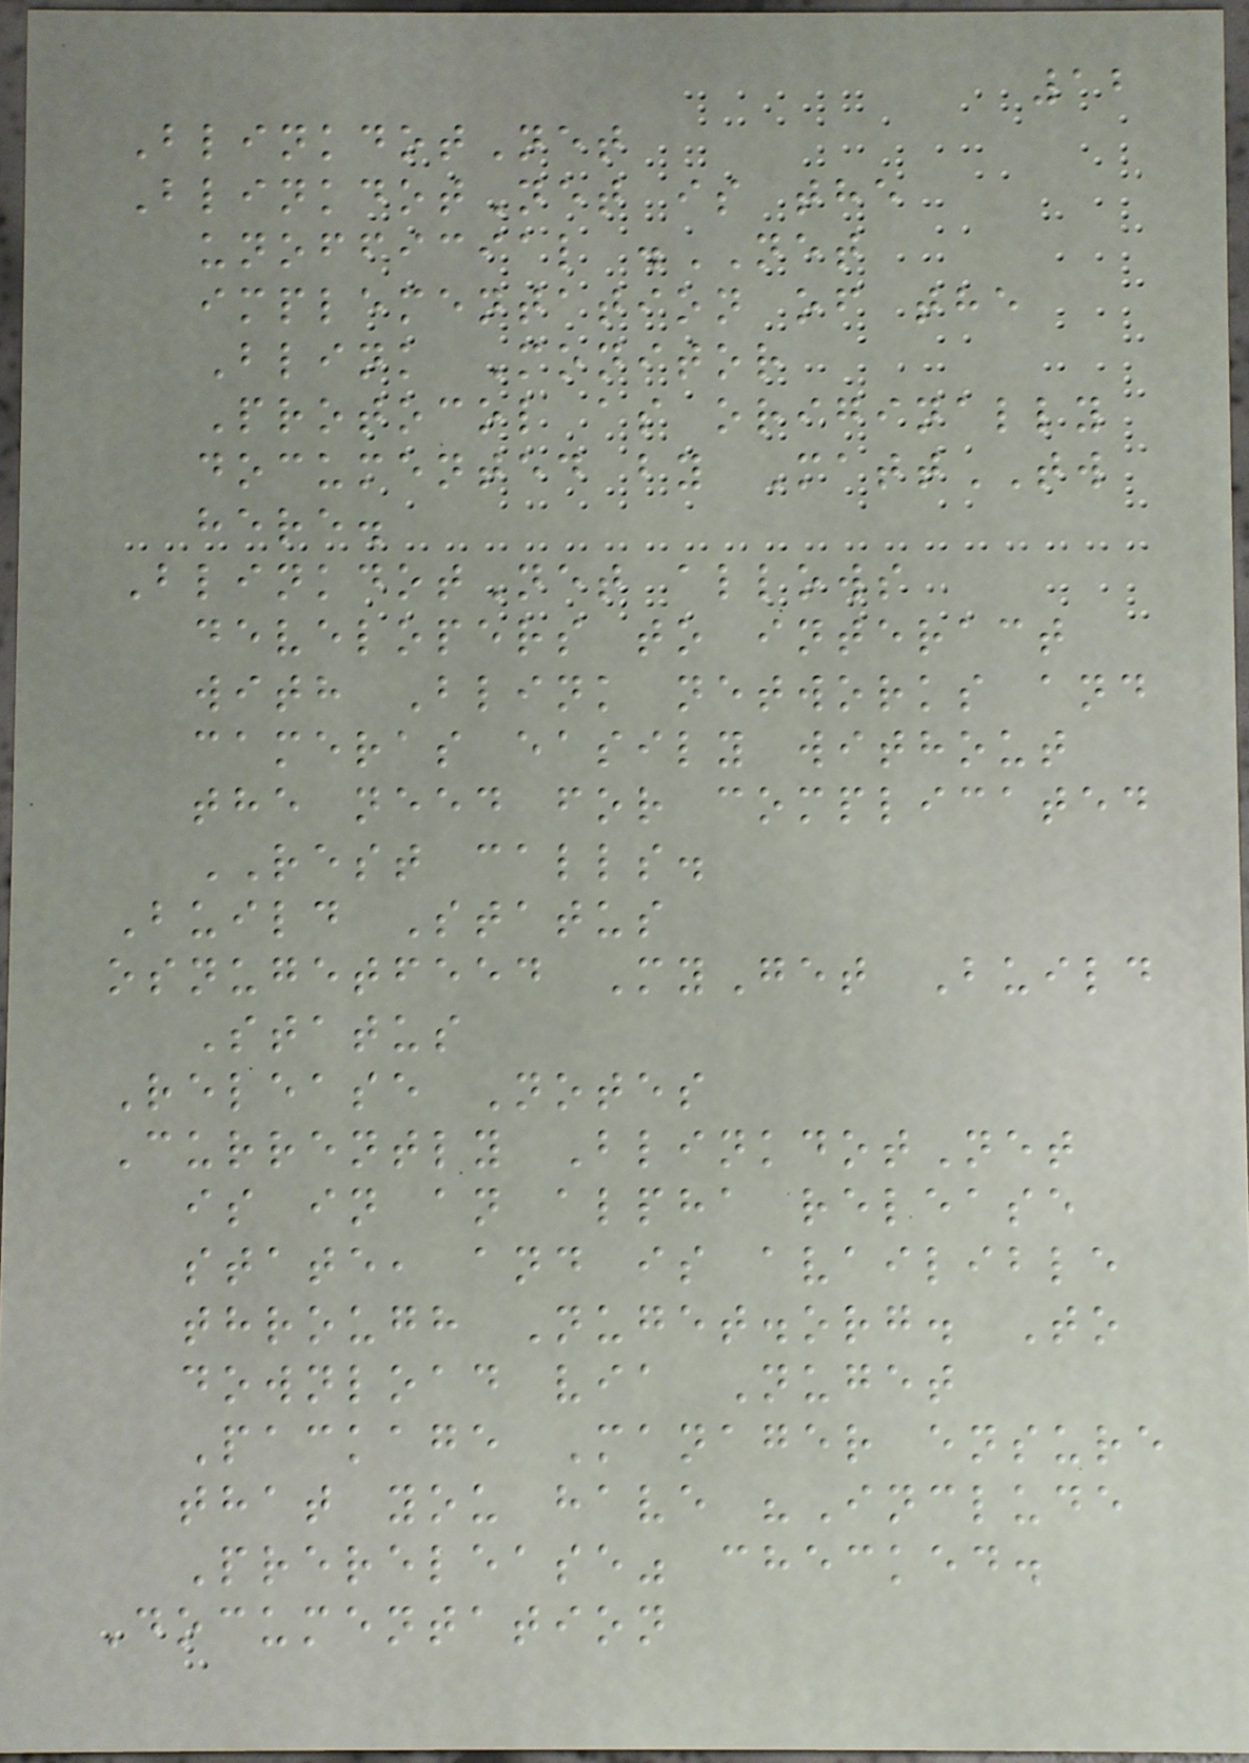12
BlinkdotNet
BlinkdotNet is the
unofficial .NET
implementation of the
Blink Monitor
Protocol as originally
documented by MattTW
here.
BlinkdotNet allows
developers to interact
with Blink networks and
cameras easily without
the need for complicated
REST calls.
Build Status
osnugetfeed MyGet Build
Status
Release Notes
Currently BlinkdotNet
is in an alpha release
state, and is availible
through Nuget.org. To
download via Nuget
Package Manager ensure
that you have "Include
Prerelease" checked.
Documentation
